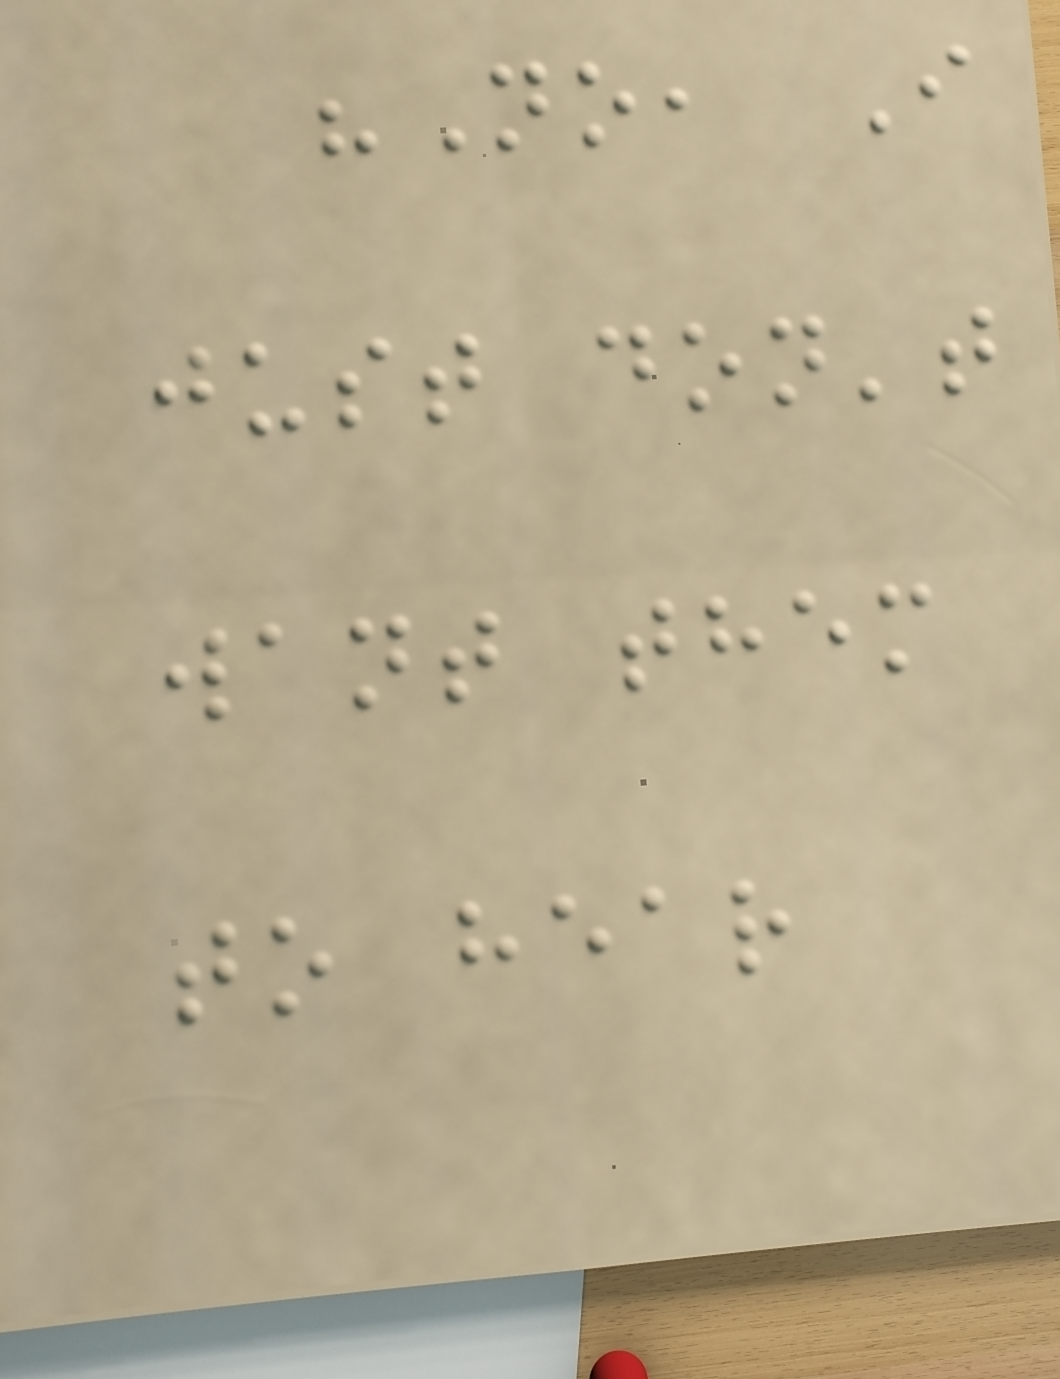"No, I
just don't
want them
to hear
